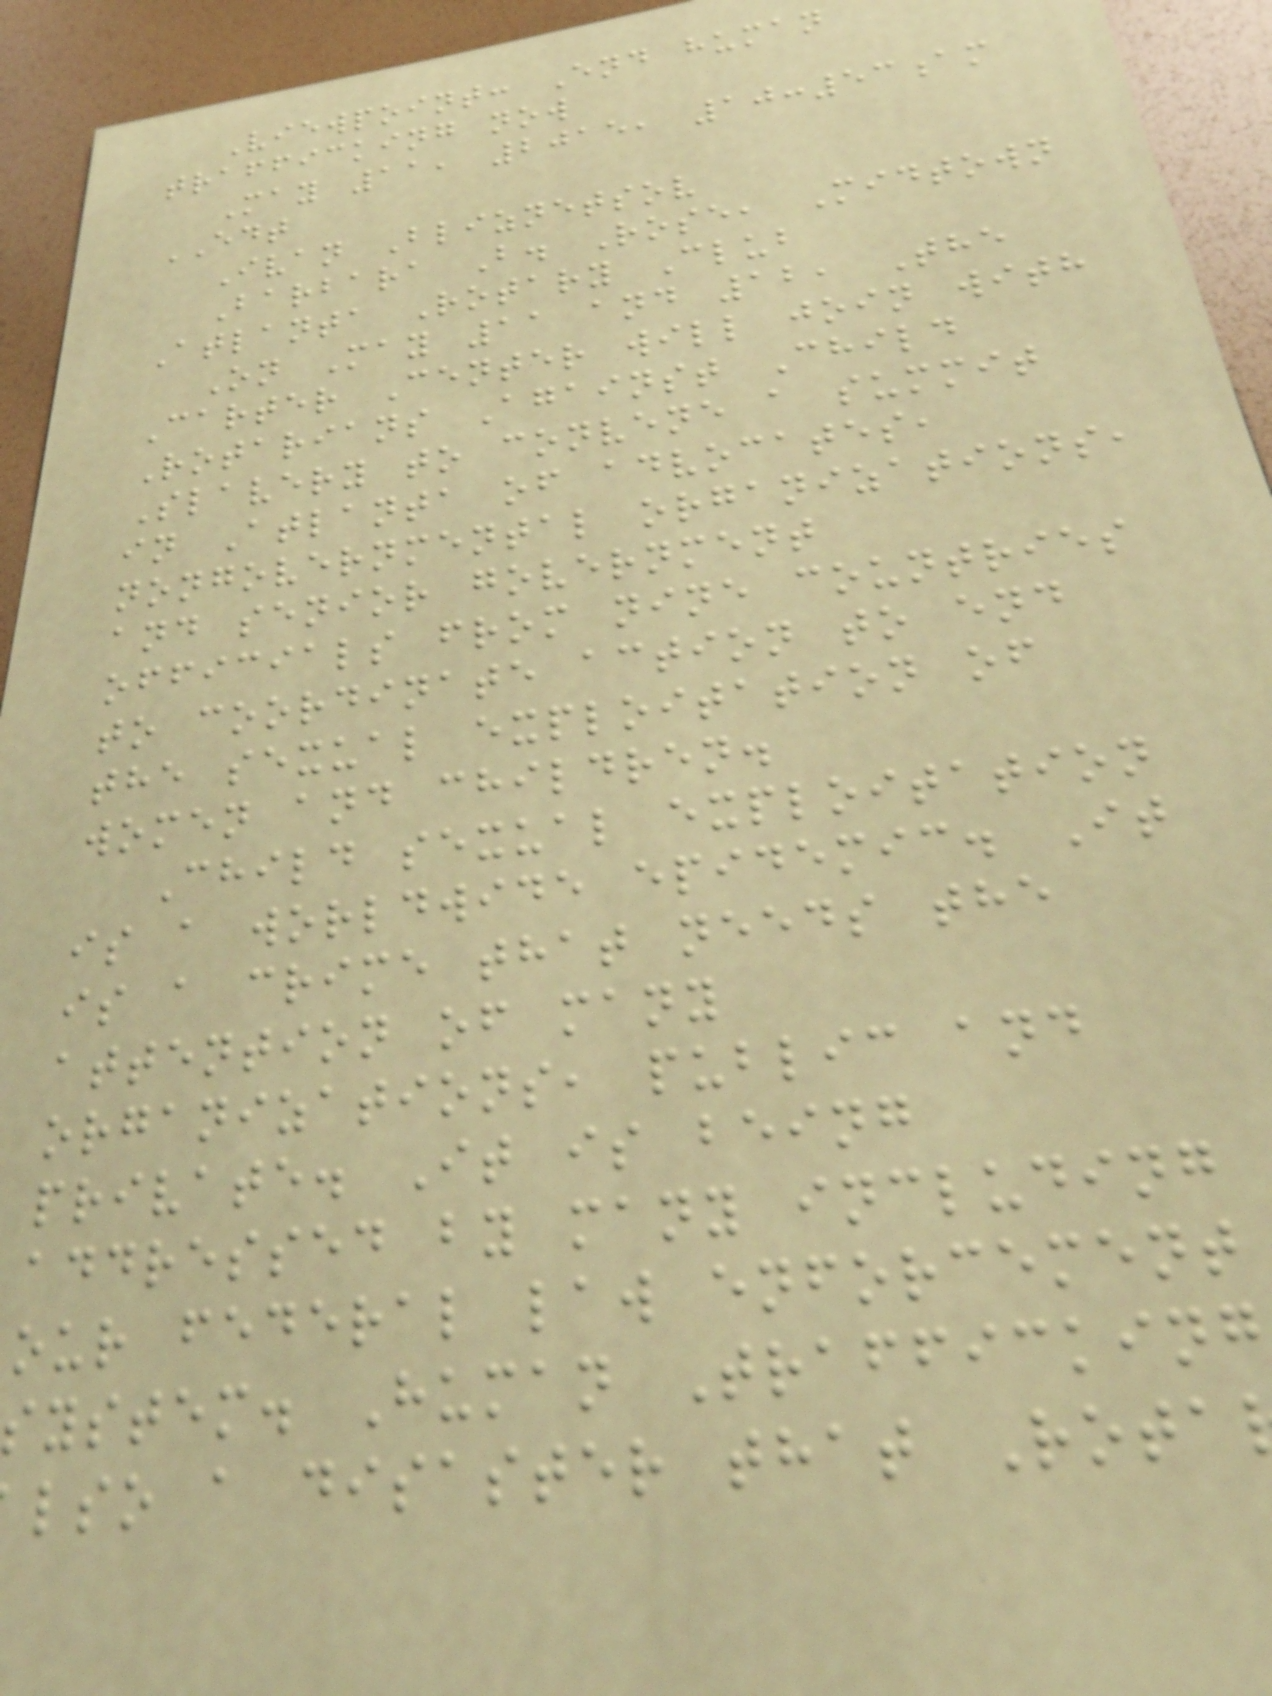Viewpoint: End human
trafficking now
May 11, 2015, 10:53am
EDT
Ivan Bliznetsov
Barbara B. Rose, Midtown
Atlanta Rotary Club
On May 11 and 12, The
Carter Center will join with
Rotarians Against Child
Slavery to convene a summit
in Atlanta of advocates,
nongovernmental organizations,
and senior government
officials from nine countries
to coordinate action to end
the sexual exploitation of
women and children.
Child sexual exploitation
is a worldwide epidemic. It
is a crime that needs the
attention of many
organizations, public and
private. It is being
addressed by many including
our federal law enforcement
system. Human Trafficking
lso a disaster that Rota
